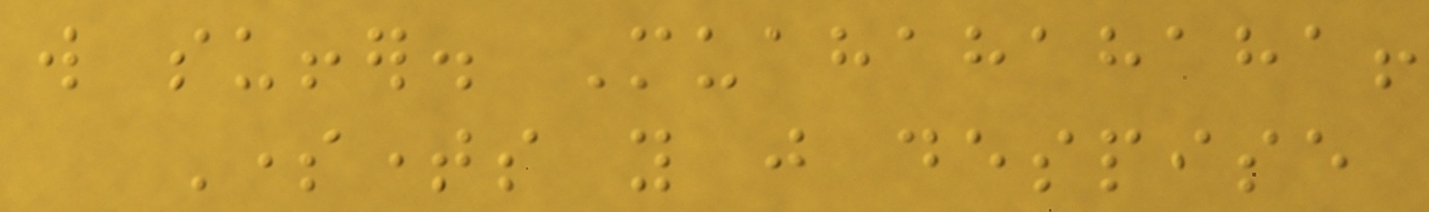will suffer. Muahahahaha!
Sometimes you just despise
